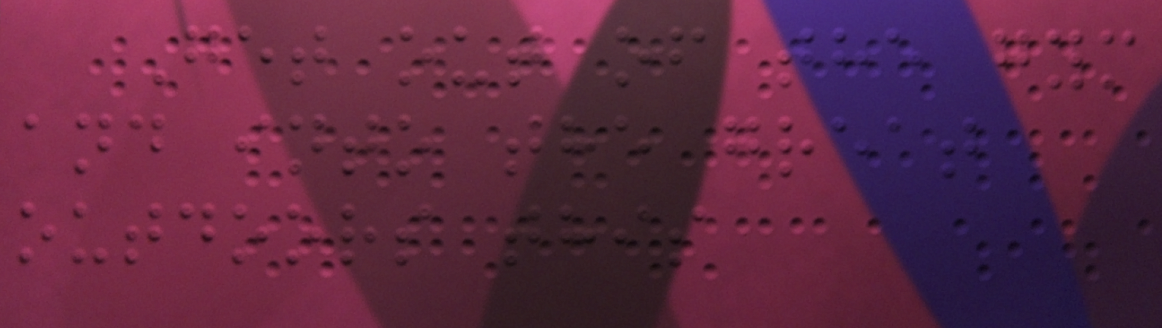Get out of the gym
and into the great
outdoors this
